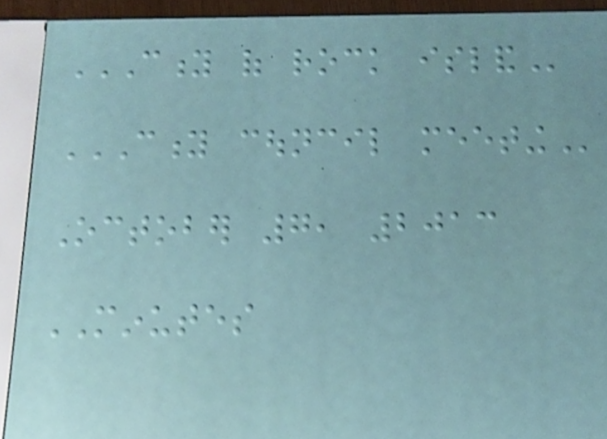CITY OF ROCK ISLAND
CITY COUNCIL MEETING
October 7, 2013
MINUTES
